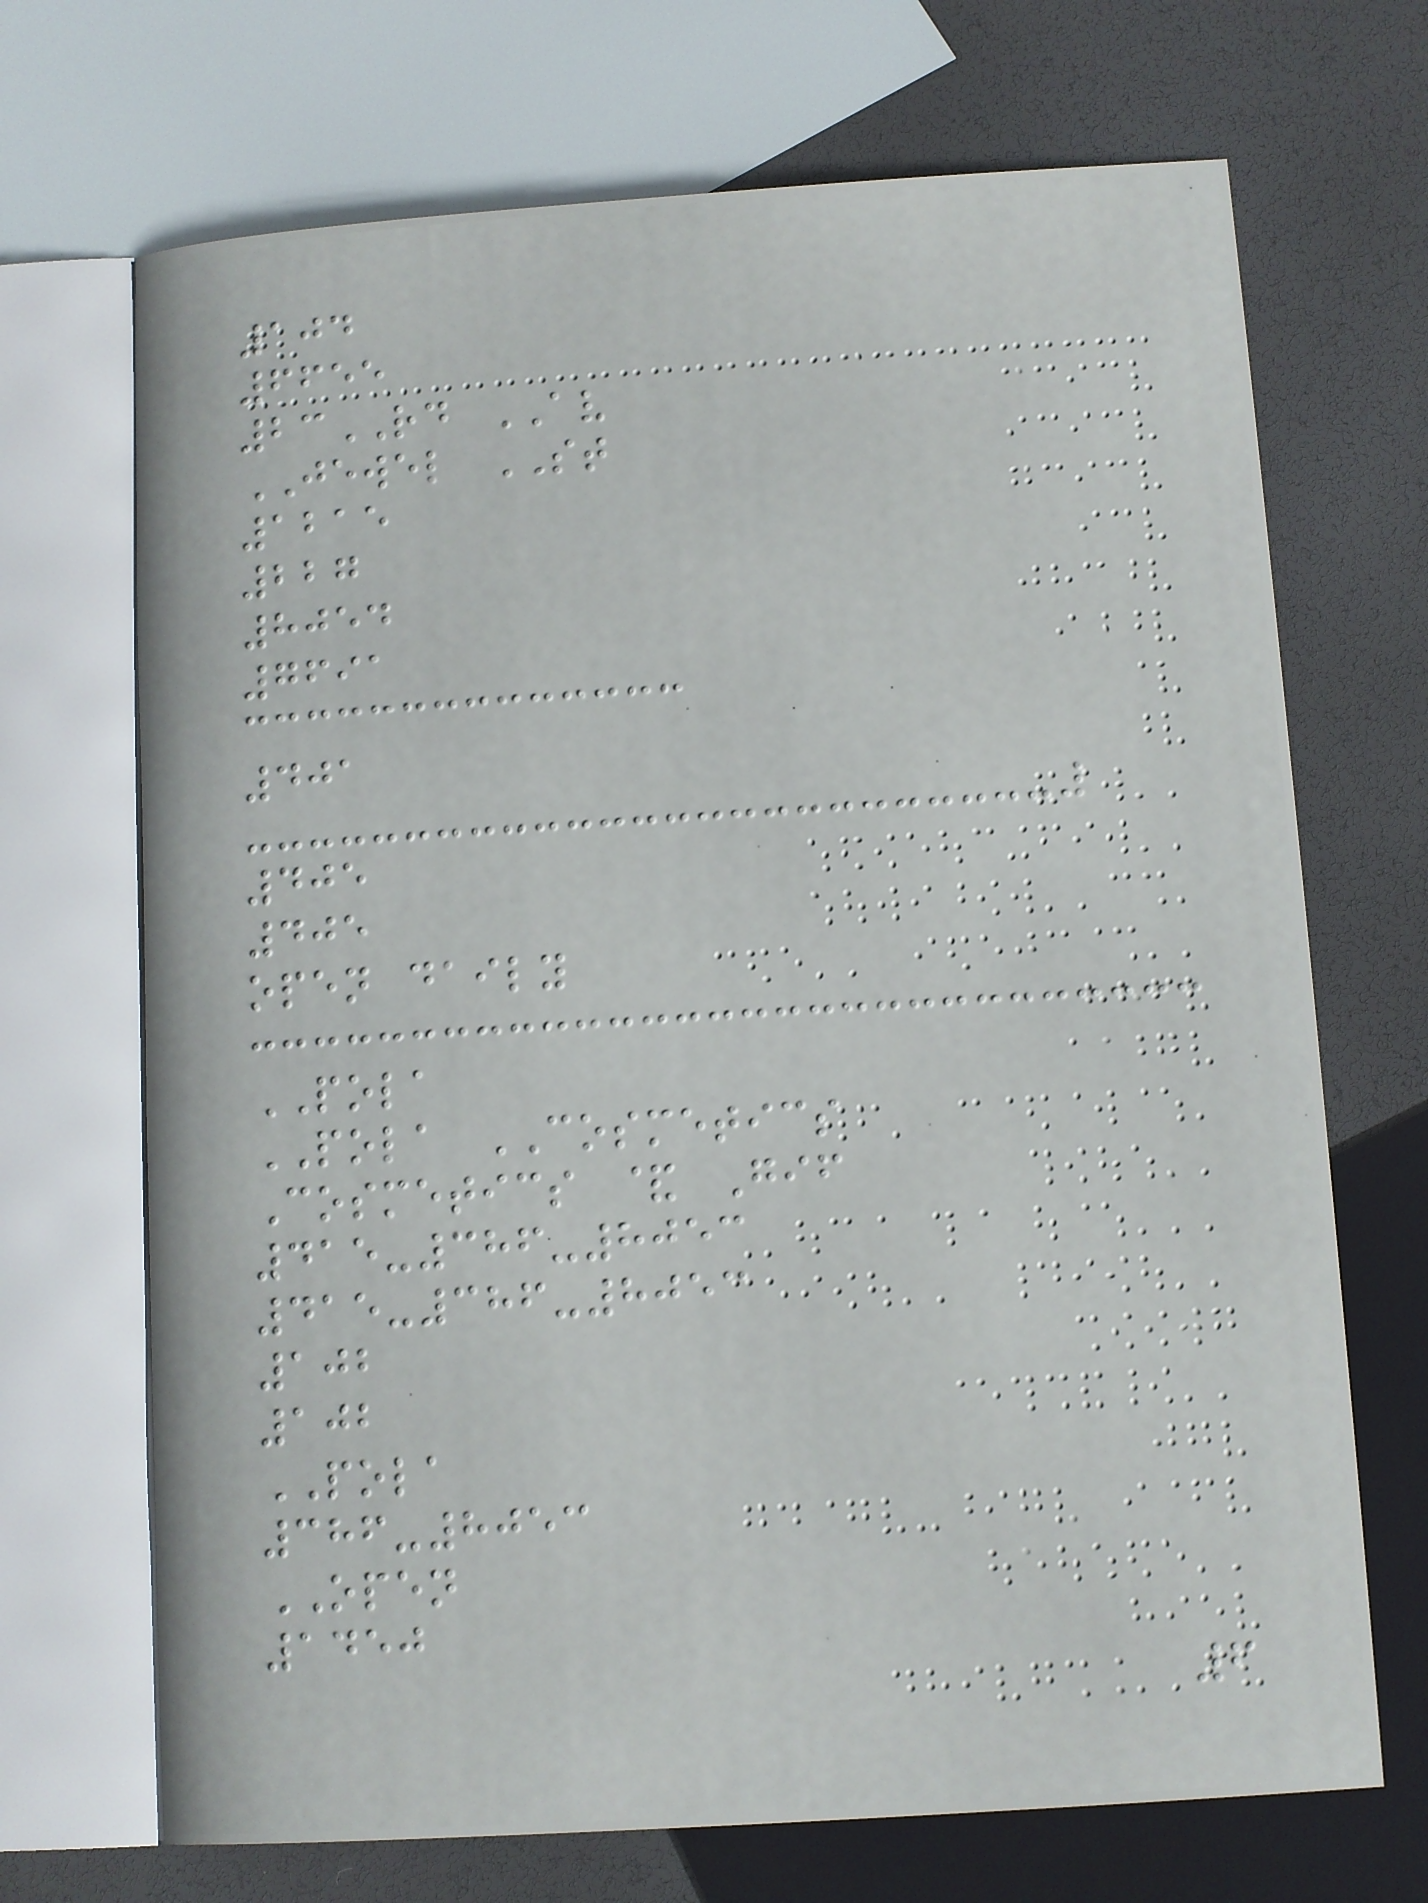104
6655
23RD AV
JEWEL ST
1215
227
8054
7691
401
405
405
open daily
POLA
POLA COSMETICS
Cosmetics & Gif
415-386-8053
415-386-8053
102
102
POLA
386-8053
OPEN
1450
6
